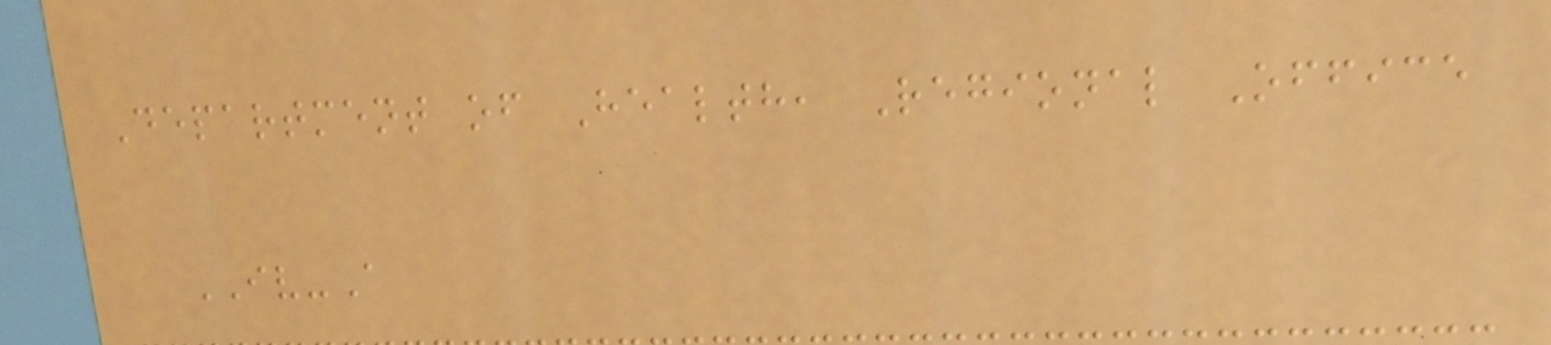Department of Health, Regional Office
IV-A
